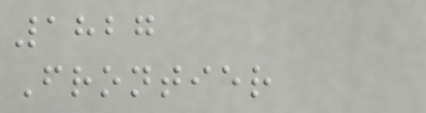1827
Frontier
